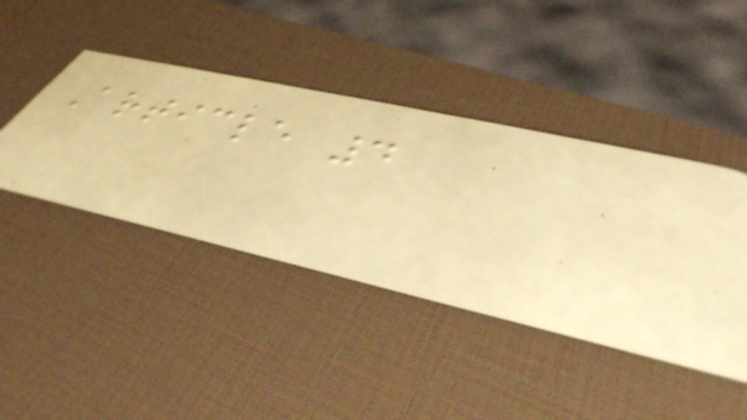Article 4
